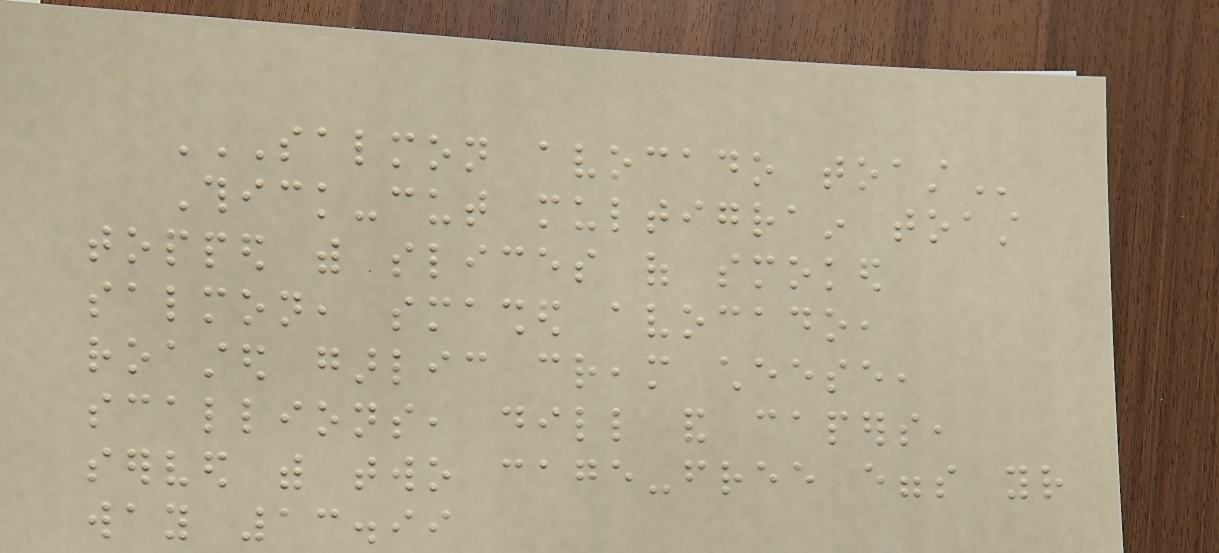SALMON AVOCADO TOAST
Thick-cut multigrain toast
topped with slices of smoked
salmon, smashed avocado,
roasted garlic cream cheese,
scallions, dill and capers,
served with two cage-free eggs your
way 13.99
